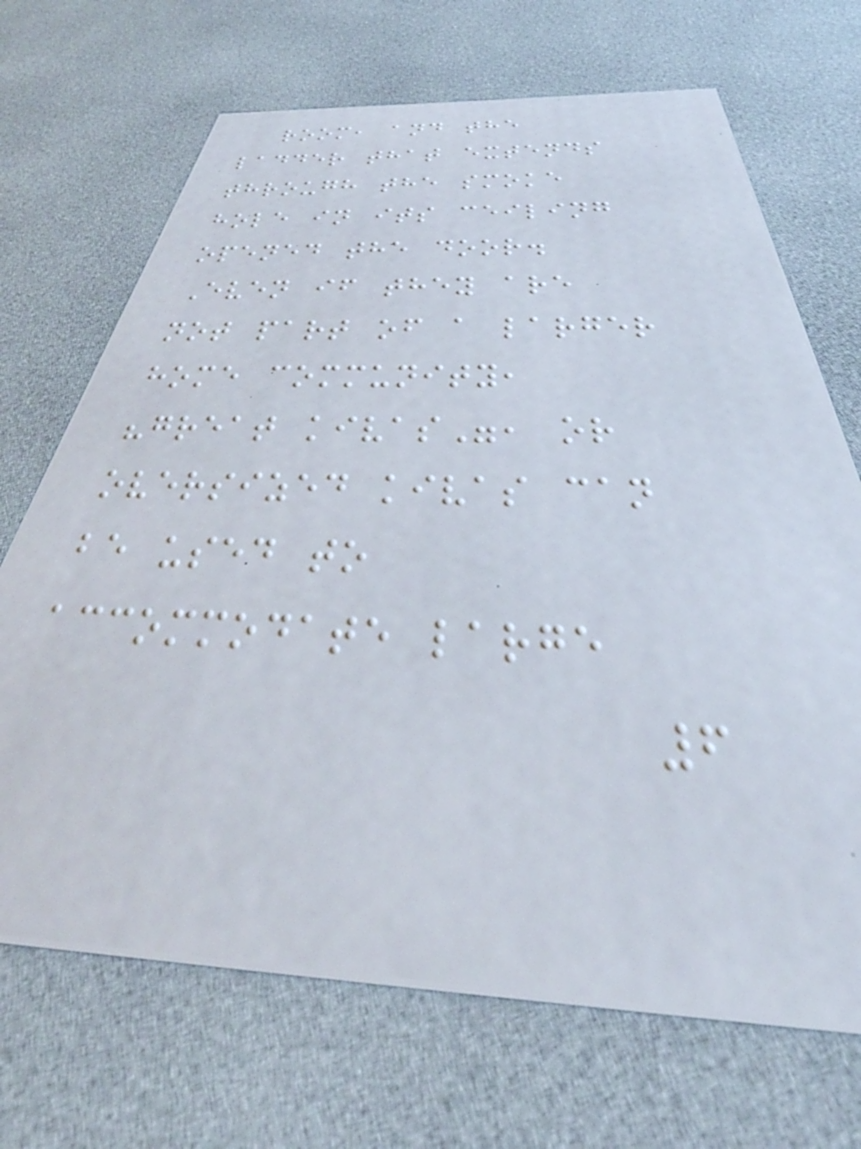room, and the
ladder that extends
through the smoke
hole in its ceiling
opened the door.
Even if they are
not part of a larger
home community,
"great kivas", or
oversized kivas can
be used to
accommodate large
6
